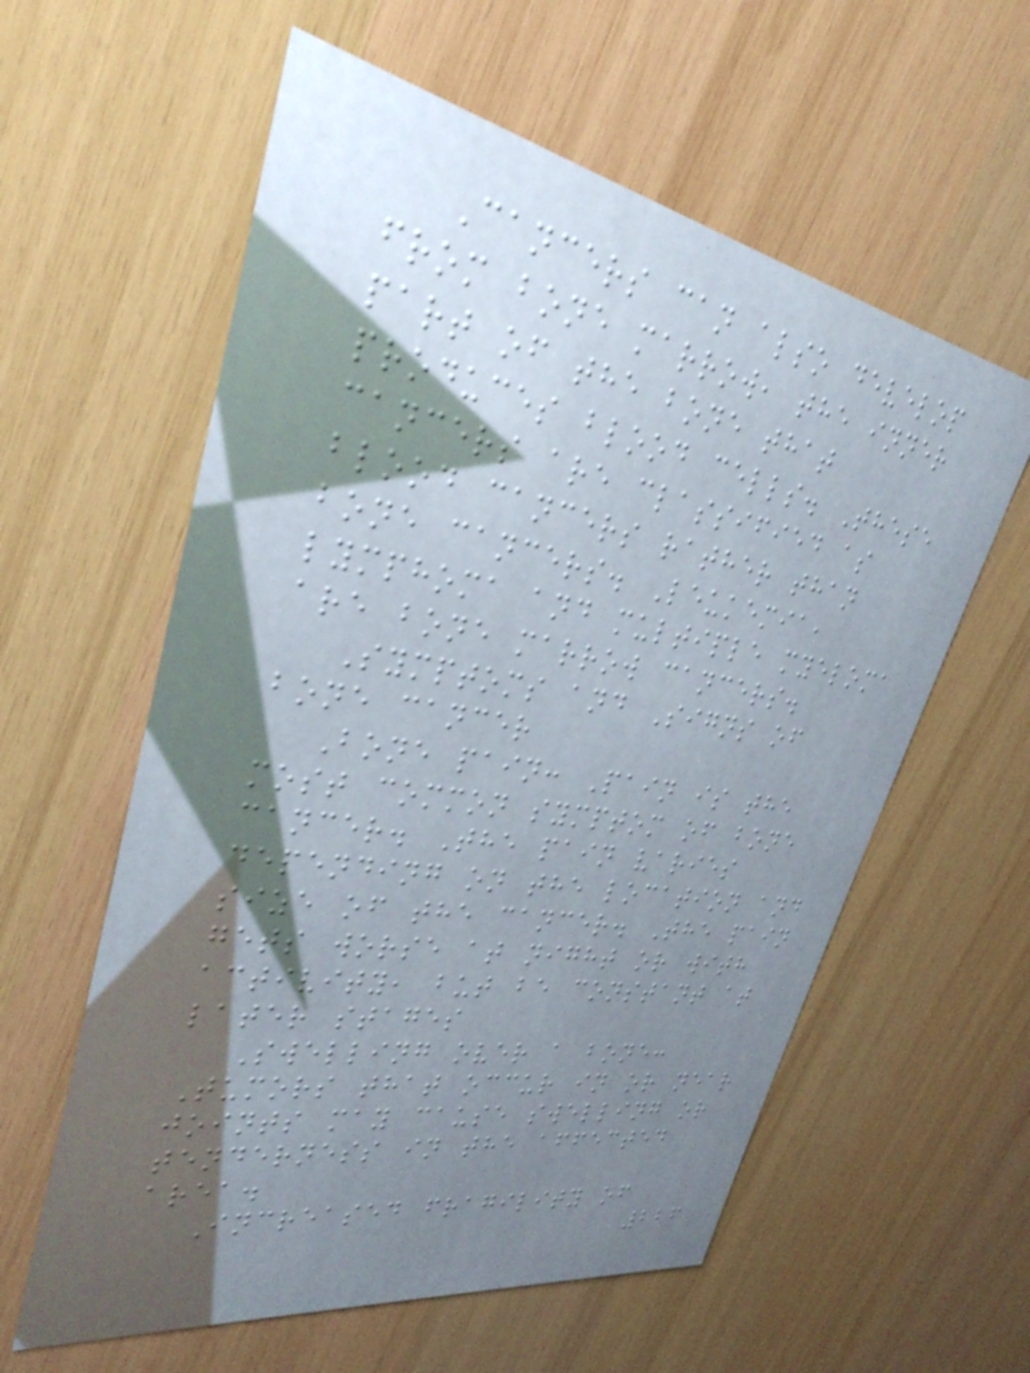Cancers can also develop
from bone marrow, the inner
part of the bone that
produces blood cells. These
cancers are classified as
blood cancers rather than
bone cancers. Leukemia,
lymphoma and multiple myeloma
are bone marrow cancers.
Symptoms and Signs of
bone cancer
Bone pain: Pain is the
most common symptom of bone
cancer. The pain varies
depending on the location and
size of the cancer. The pain
gets worse at night or with
activity, but be constant at
later stages
Swelling over a bone:
Tumors that occur in or near
joints may cause swelling or
tenderness in the affected
area.
Increased fragility of
226
